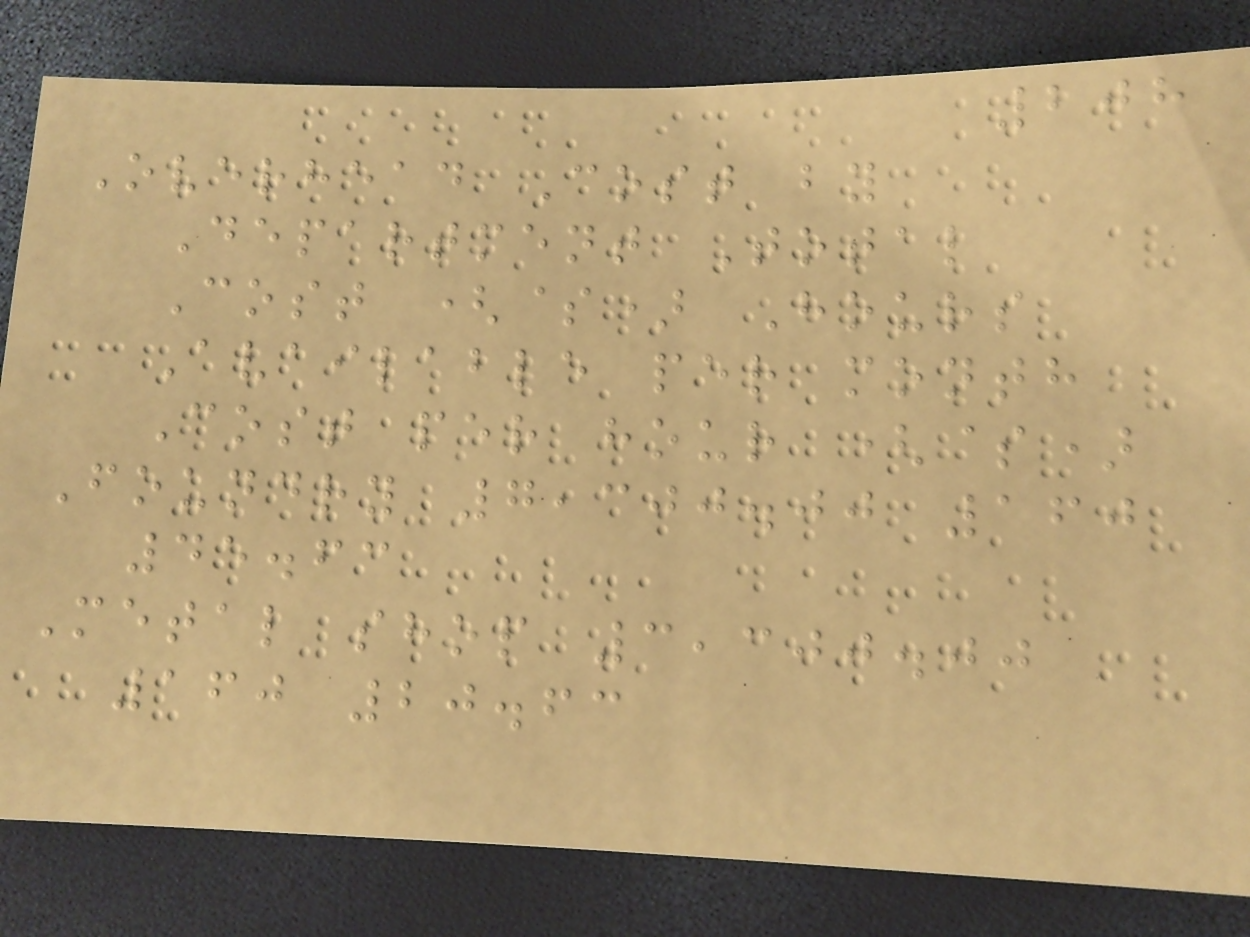208
Overhead Cost by
Department Total
Cost ($) Hours
Available per month
Cost per hour ($)
Foundry 7,300.00 160
45.63
Metal shop 3,300.00
160 20.63
